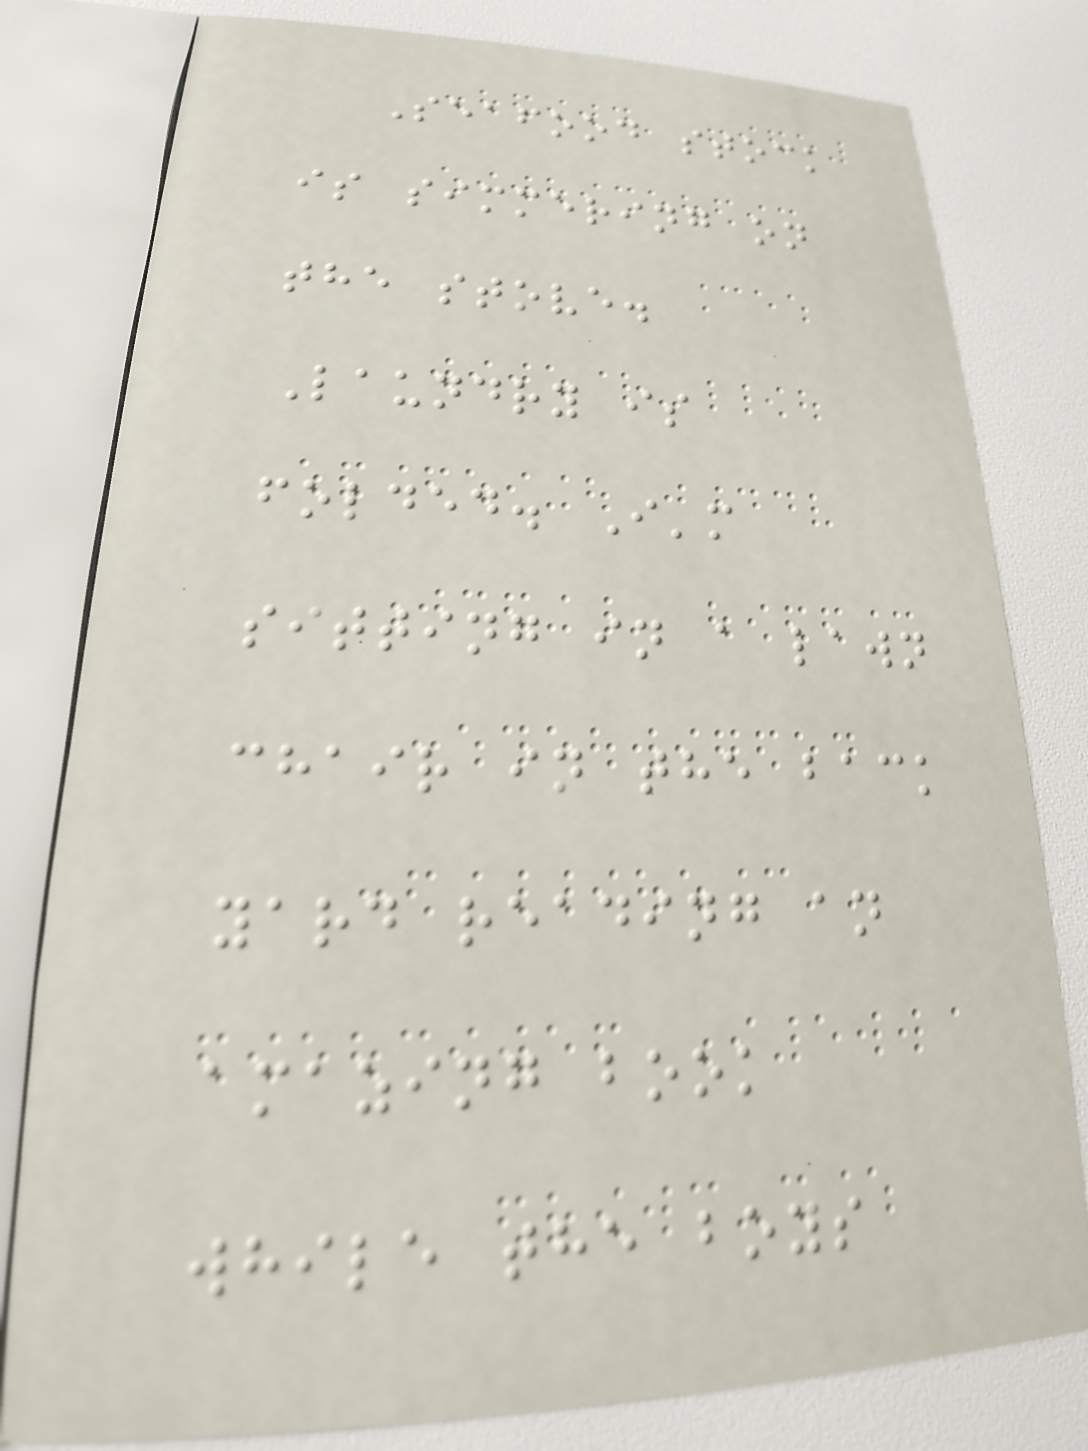Seafood stock
is simmering on
the stove.
Laundry is
folded. I'm
sitting in a lawn
chair in the back
yard reading an
amazing book
while the boys
